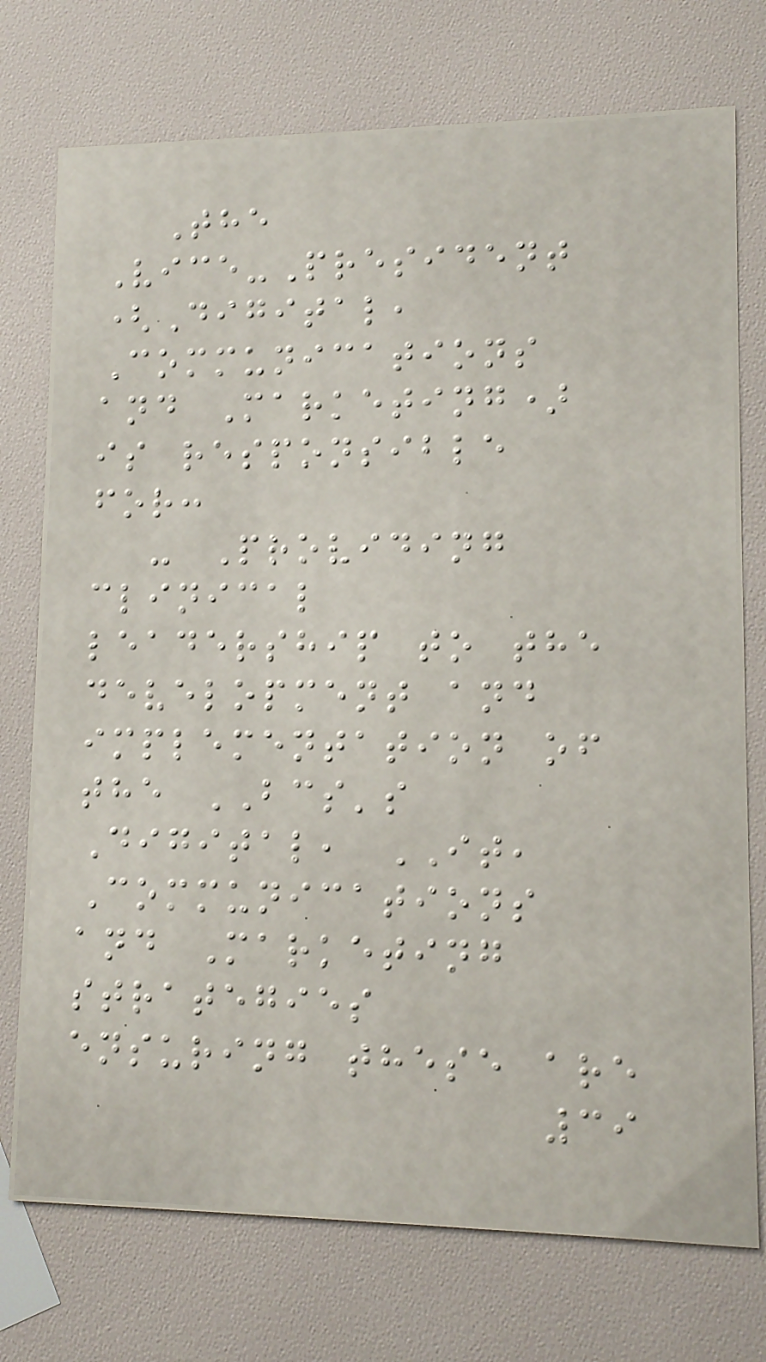The
Vice-President
(Digital,
Communications
and Marketing)
is responsible
for:
- Providing
clinical
leadership to the
development and
implementation of
the BCS's
Digital, IT,
Communications
and Marketing
strategies
ensuring these are
39
